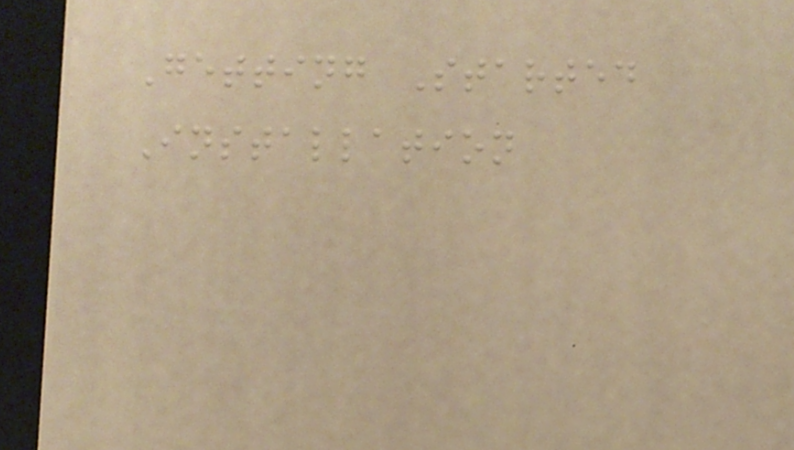Getting Started
Installation
